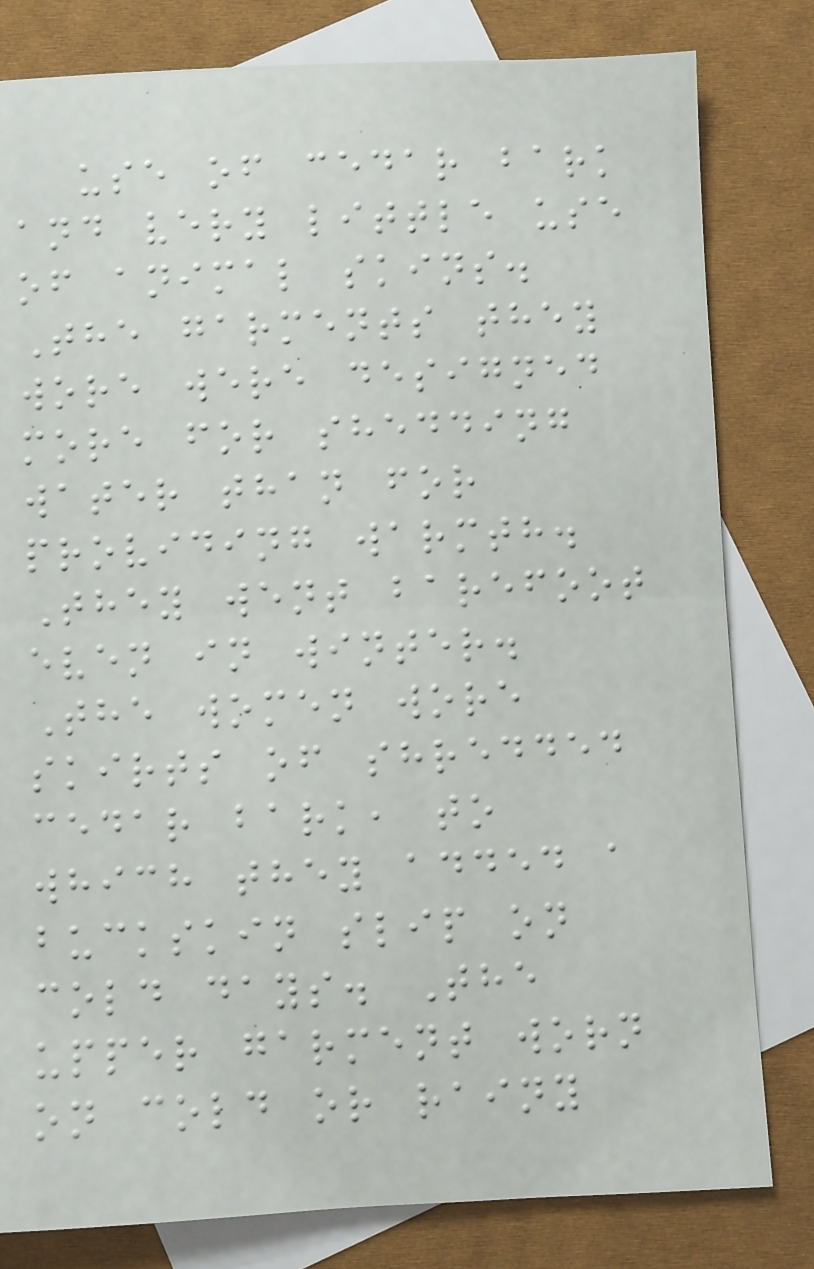use of cedar bark
and very little use
of animal skins.
The garments they
wore were designed
more for shedding
water than for
providing warmth.
They went barefoot
even in winter.
The women wore
skirts of shredded
cedar bark, to
which they added a
buckskin slip on
cold days. The
upper garment worn
on cold or rainy
